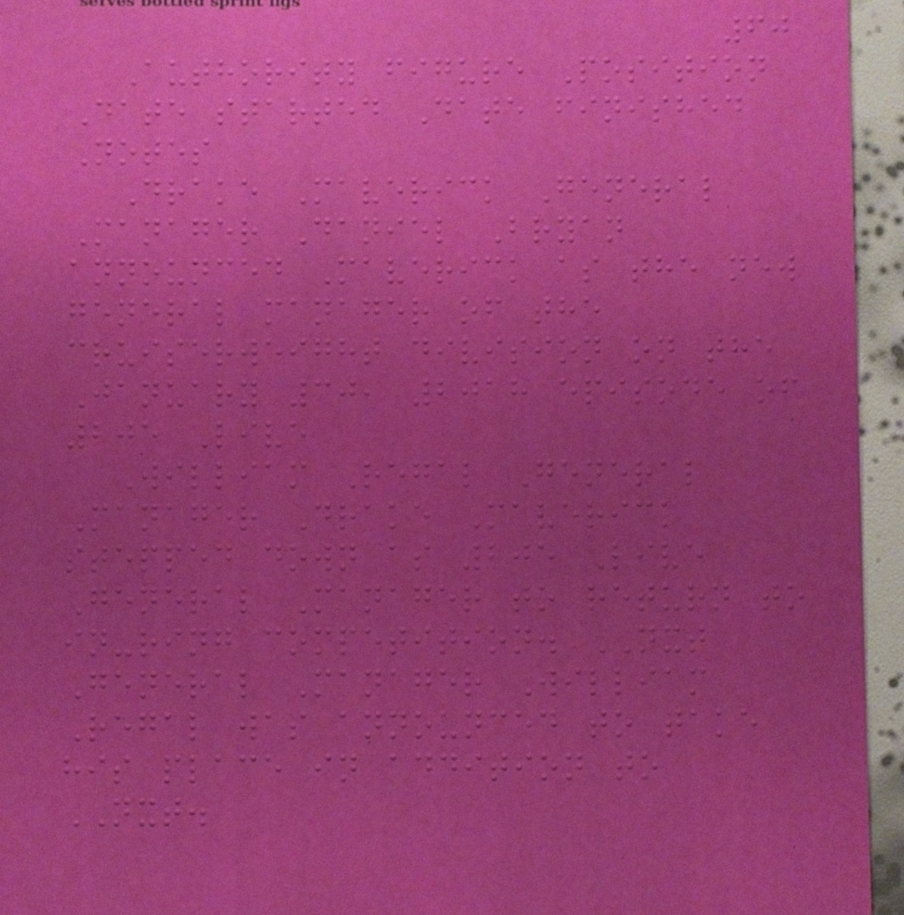60
Authority figure Position
Date started Date finished
Notes
Drake Maverick General
Manager Daniel Bryan
announced Maverick as the new
general manager of the
cruiserweight division on the
January 30, 2018 episode of
205 Live
William Regal General
Manager Drake Maverick
stepped down as 205 Live
General Manager to return to
in-ring competition. NXT
General Manager William
Regal was announced to take
his place in addition to
NXT.
